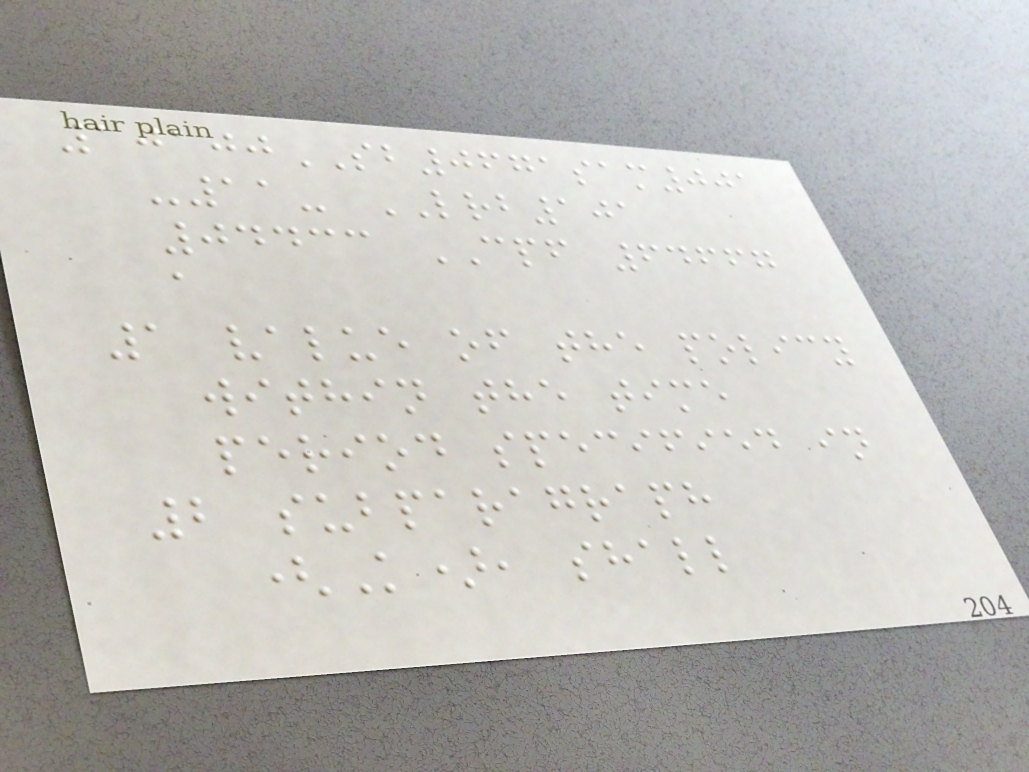10100SB0671sam001
-11- LRB101
04433 CPF 64667
a
1 value of the policy
within the time
period specified in
2 subparagraph
(K), shall
